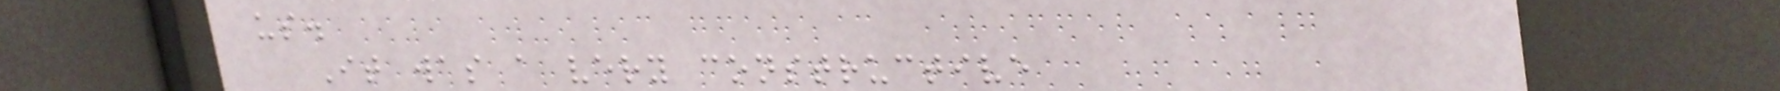us.
It was a very constructive
